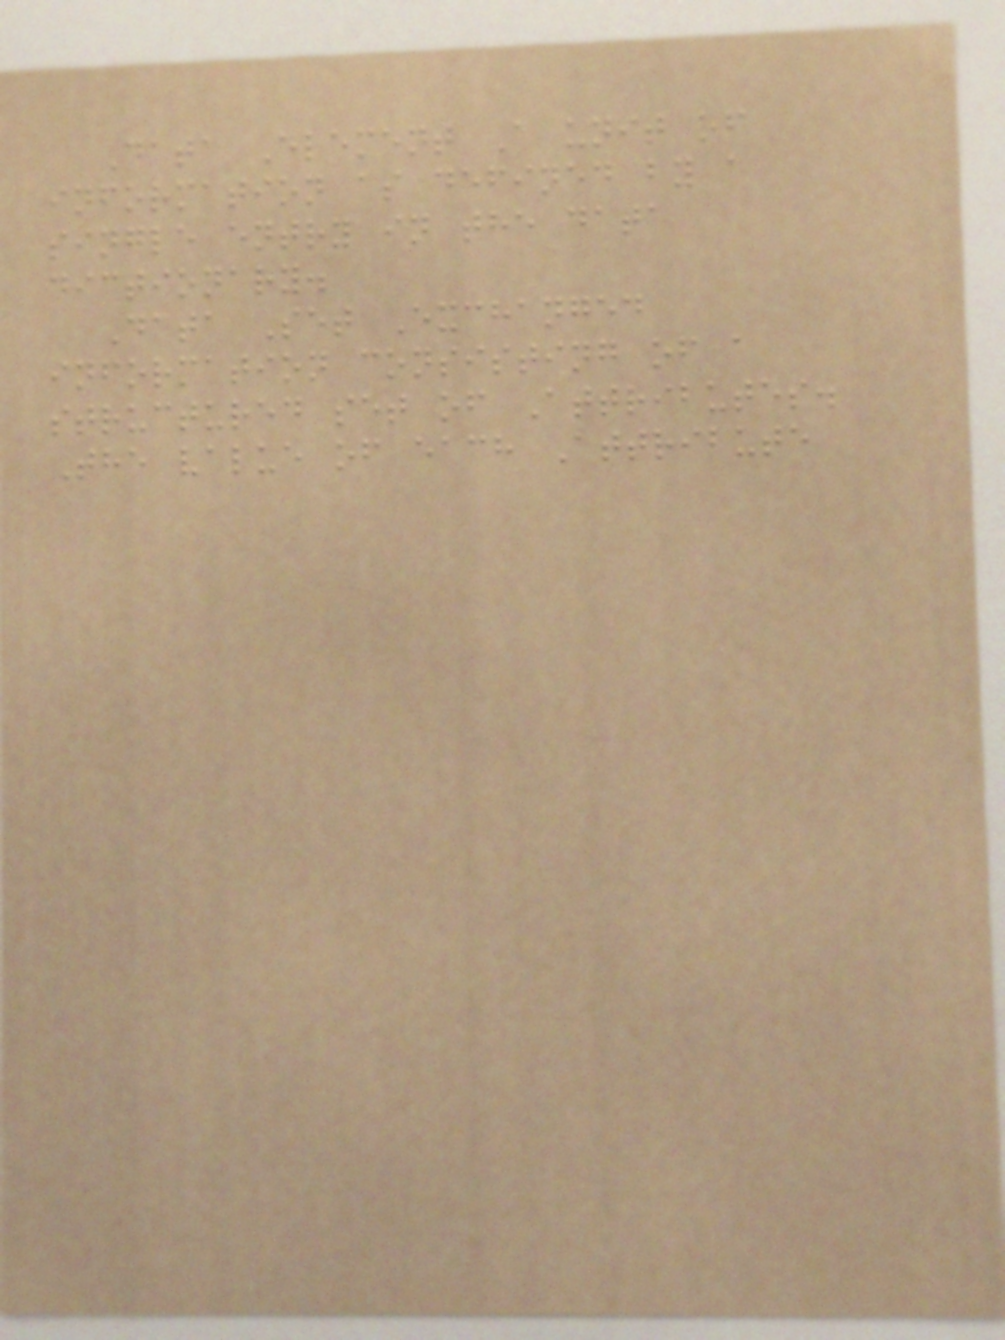Data Element A unit of
information as defined by a
single entry in the data
dictionary.
Data Set Exchanged
information consisting of a
structured set of Attributes.
The value of each Attribute
